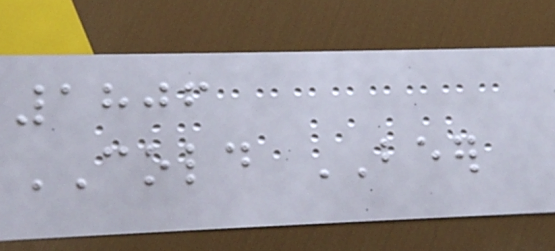1806
COLD BEER
